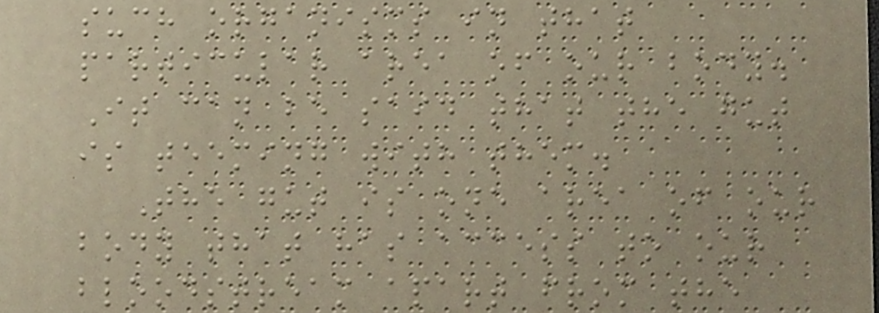such organisms in that
particular area of our body.
It can be said that the gut
is teeming with them.
The gut is one area of our
body that has access to our
bloodstream apart from the
